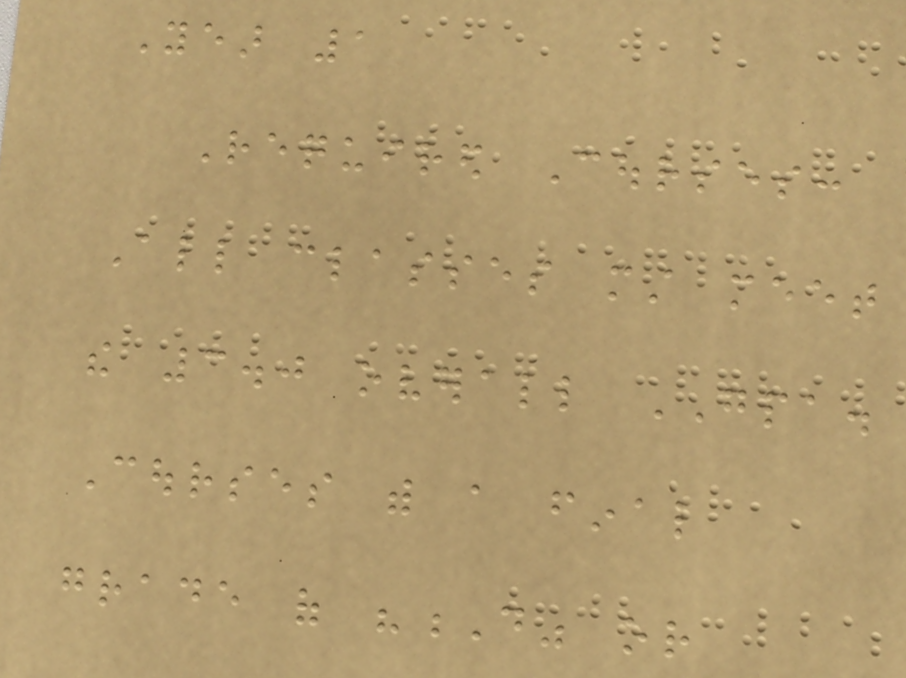Year 1
Required Courses:
All classes must meet
the 3.0 overall GPA.
Courses with a final
grade of "D" or
